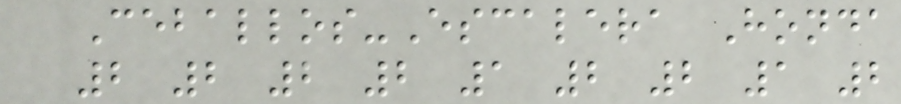Ceballos-Escalera Honda
2 2 2 2 1 2 2 1 2
